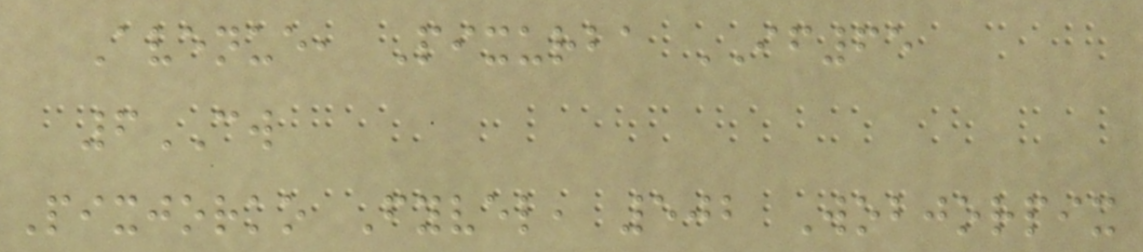Avenue, Pixurba IF65
6CW
Pixjorko Fyvel, 502 Wobjorpix
